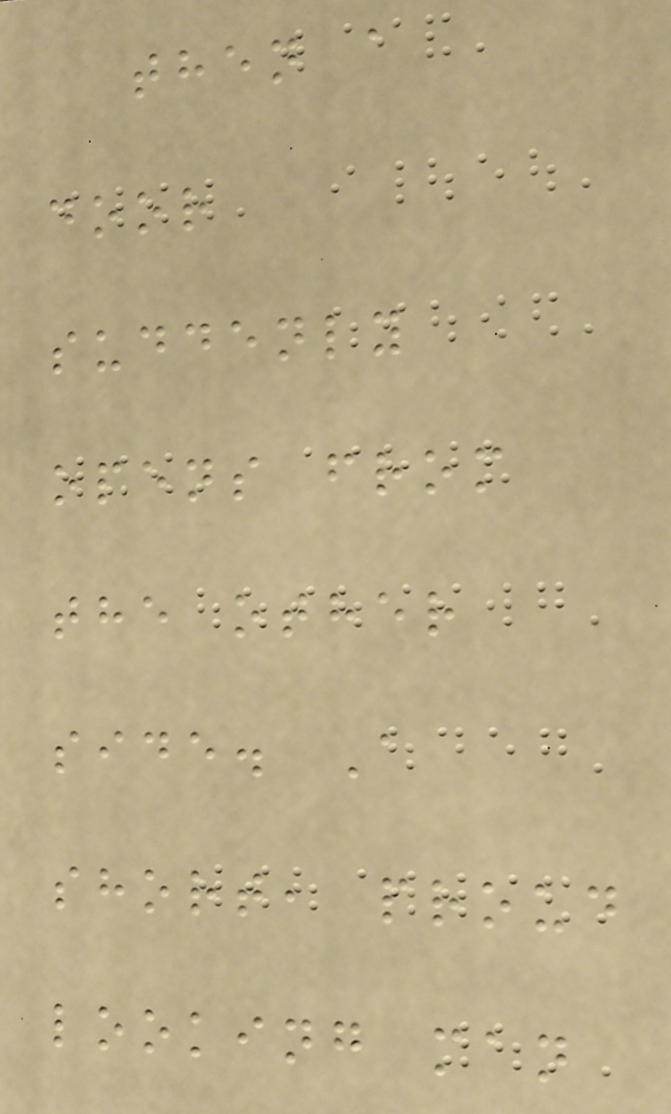then a
door
suddenly
opens from
the other
side. A
short, proud
looking man
